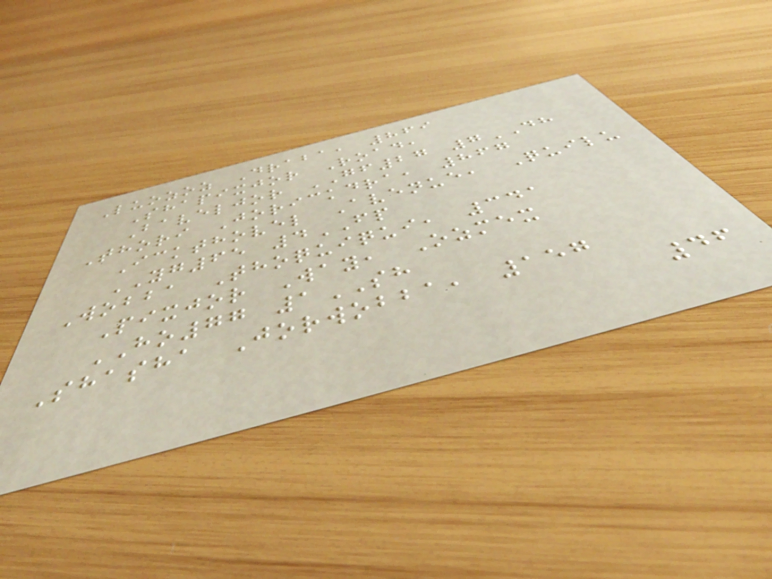Luozoz Draba, 869
Shapixjor Road,
Baveljor GF27 7DH
Thori Jorickdra, 867
Ickthovel Avenue, Quilu
YG65 4FP
Wobba Thoquiqui, 341
Pixjor Way, Ozmex
HO77 1SH
Shasha Jorwobba, 157
46
